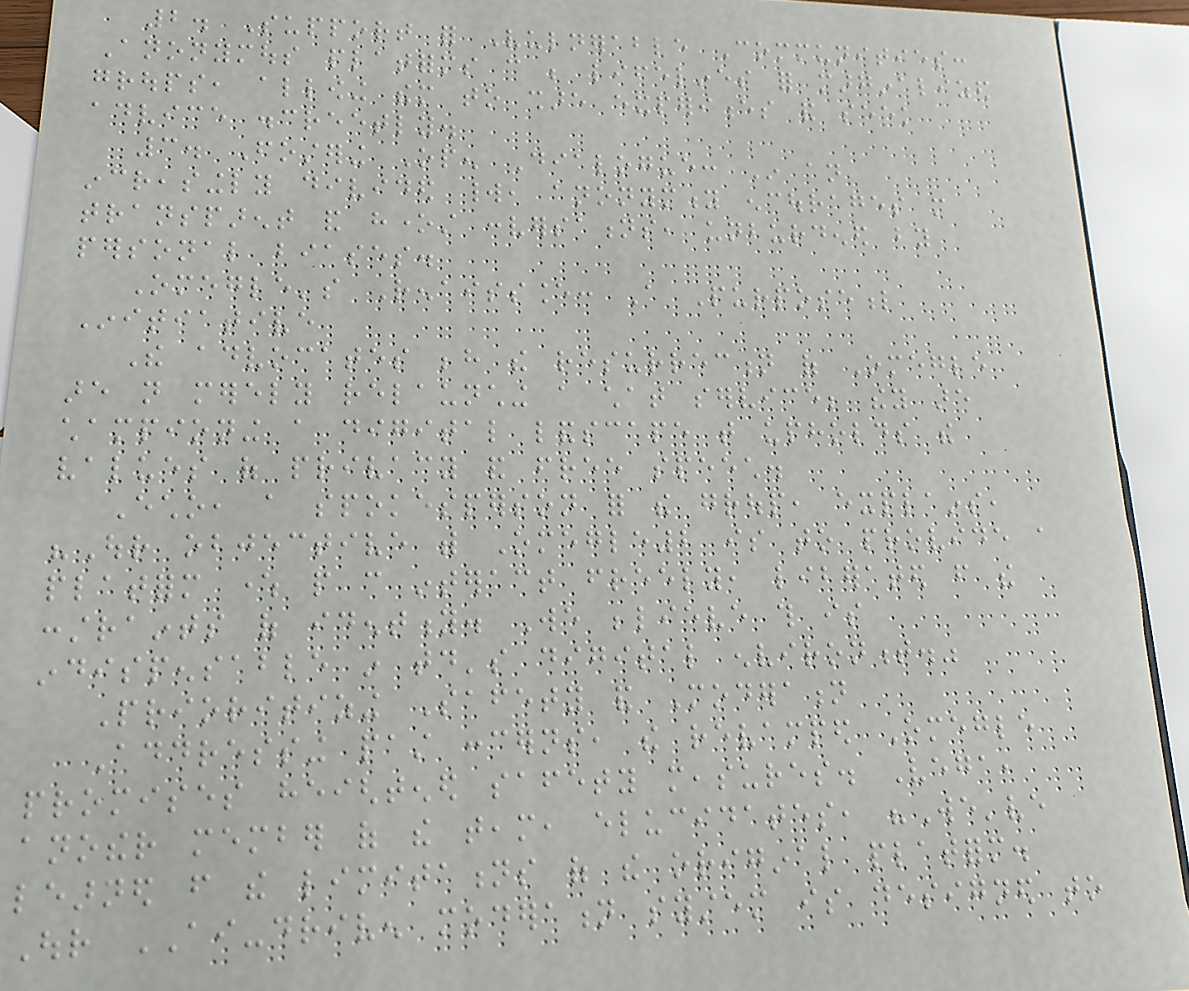2. Support for Vulnerable Communities:
Anonymous platforms can be lifelines for marginalized
groups, allowing them to share experiences and seek
advice discreetly.
3. Fostering Open Dialogue: In an
increasingly divided world, anonymity encourages more
transparent and honest conversations, unburdened by
personal biases.
Omegle's Renaissance: A Purposeful
Initiative
The advocates behind the resurrection of Omegle
are not merely relaunching a chat service; they are
championing a digital landscape that upholds the
values of privacy and free speech.
Echo, a spokesperson for the group, explains,
"Our objective with Omegle2 is to provide a
platform where people can interact freely, liberated from the
constraints of identity. We believe this is
indispensable in today's digital environment."
Prioritizing Safety and Moderation
Addressing past concerns, the revamped Omegle
promises heightened safety measures. Vega,
another member of the team, elucidates, "We've
learned from the limitations of the original platform.
Our AI-driven moderation system is designed to
